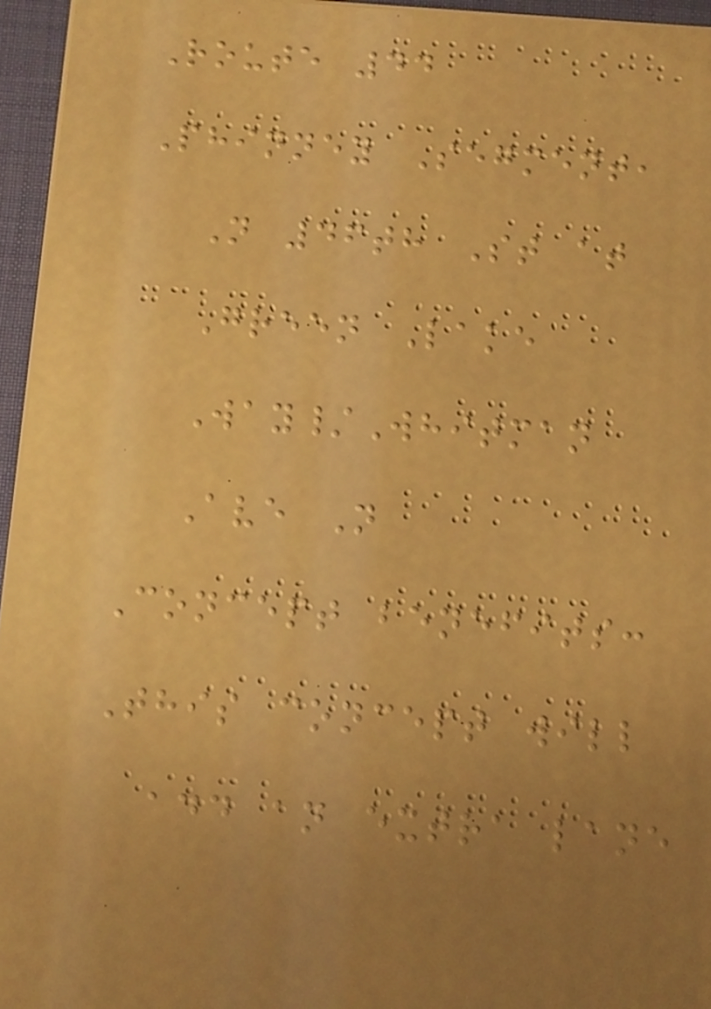Route 44
Phinney Segment,
N 46th St at
Green Lake
Way/Whitman
Ave N
Concept benefits:
This concept will
add an extra lane
